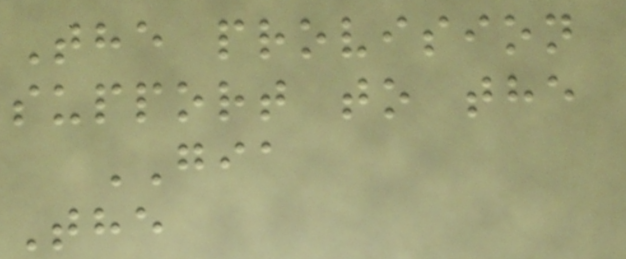The provision
support to the
GIA
The
